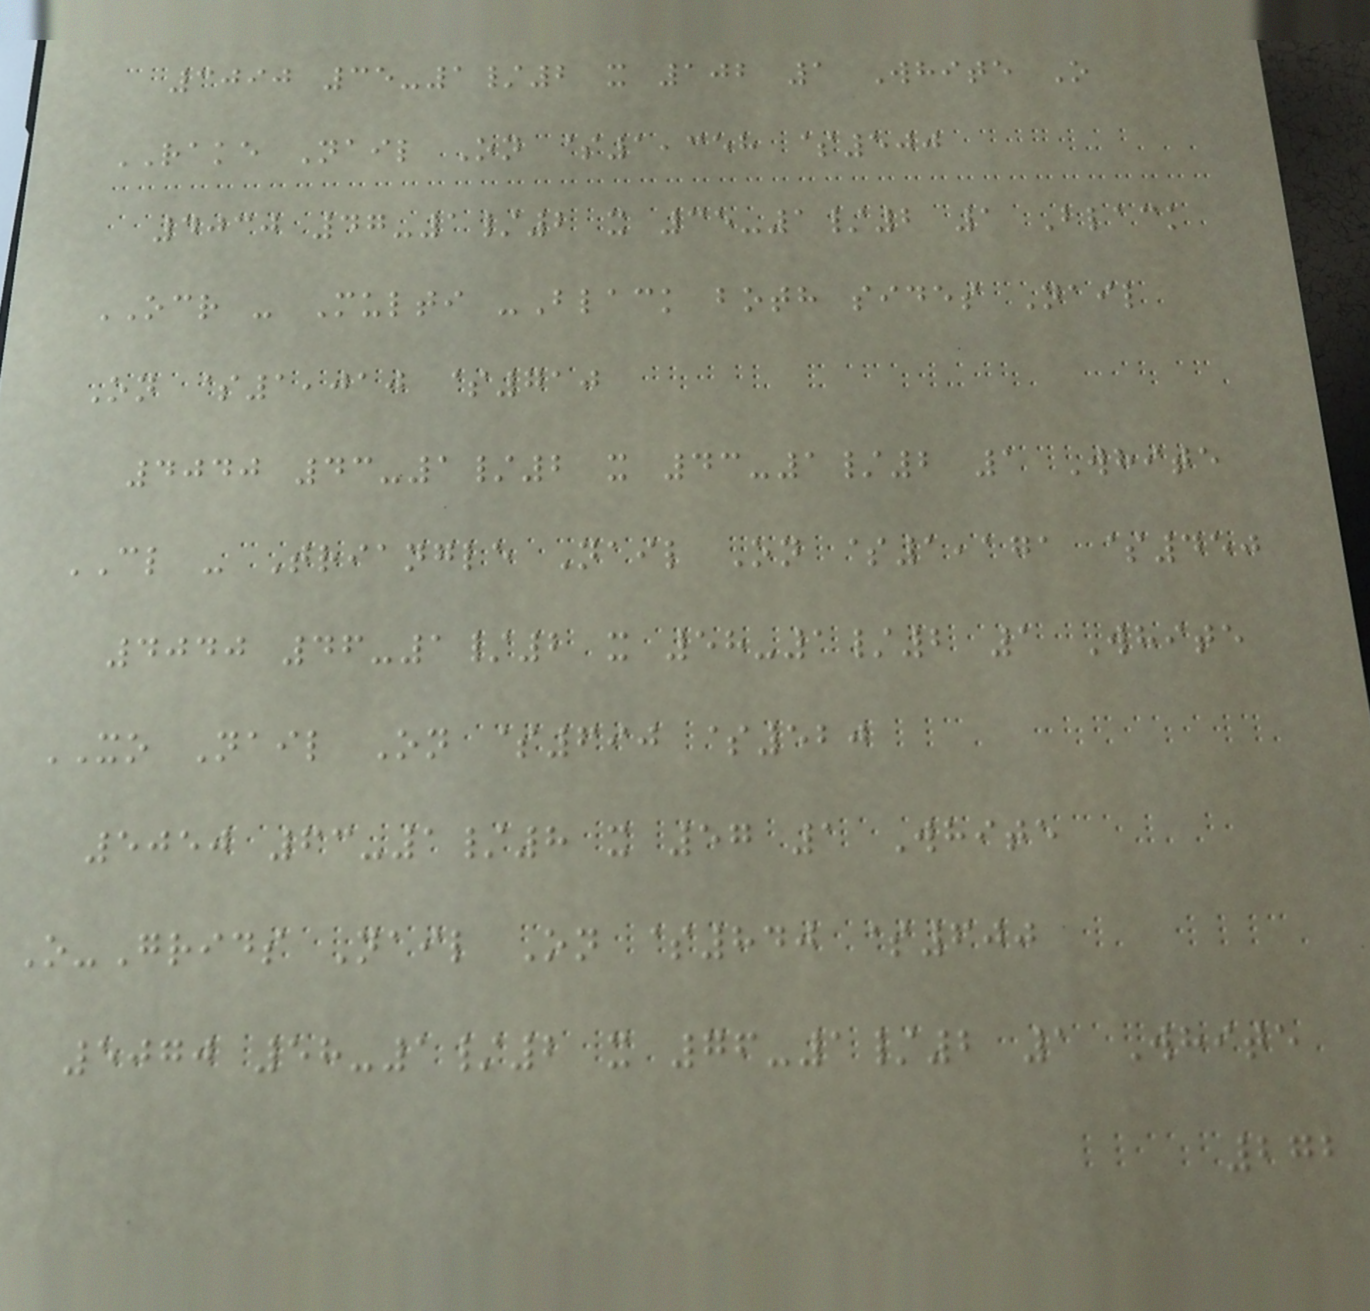3090 35-1/2 x 102 1 White O
RAKE Nail On $1,358 $500
4030 47-1/2 x 35-1/2 1 Black
OCR - Multi -Black both sides Nail
On $1,010 $710
4040 43-1/2 x 43-1/2 1 White
CL - Triangle Nail On $1,171 $450
4040 46-1/2 x 58-1/2 1 White
XO Nail On $690 $520
5050 63-1/8 x 57 1 White
O-Grids Nail On $840 $600
5070 58-1/2 x 76-1/2 1 White
272
